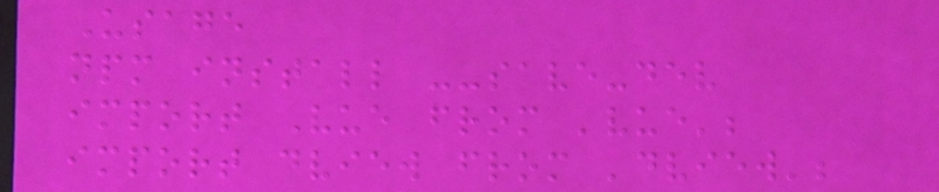Usage
npm install --save-dev
import Vue from 'vue';
import dview from 'dview';
